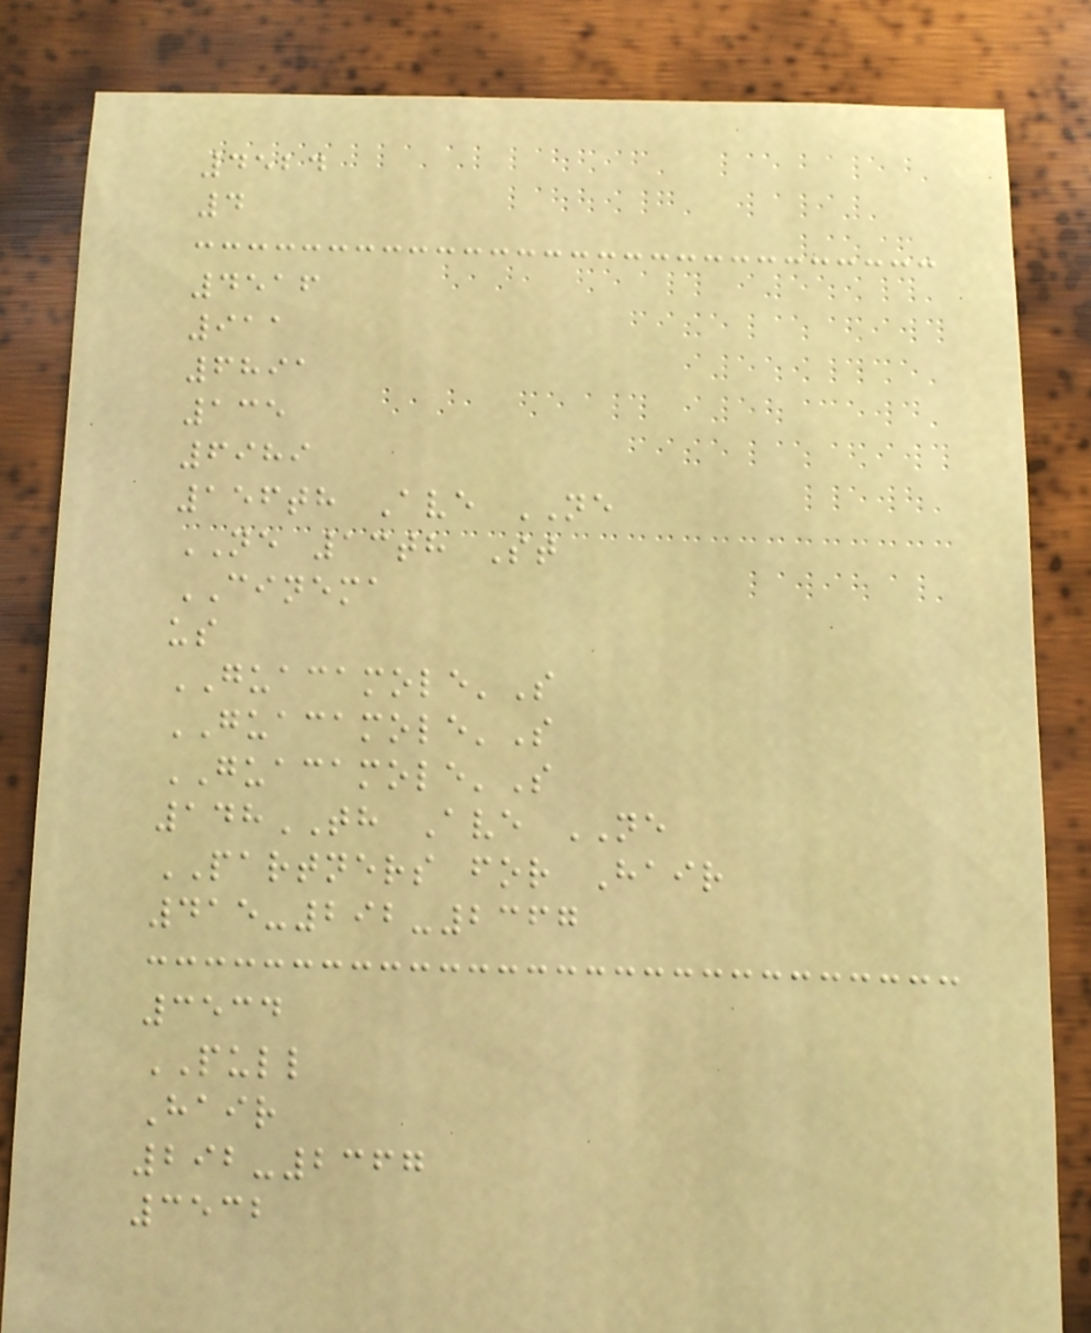4524
4
4516
911
6891
135
6989
156th Ave NE
NE 13th St
CINEMA
us
GUACAMOLE'S
GUACAMOLE'S
GUACAMOLE'S
148TH Ave NE
PARTNERS for Hair
415-292-2367
3534
PULL
Hair
292-2367
3532
